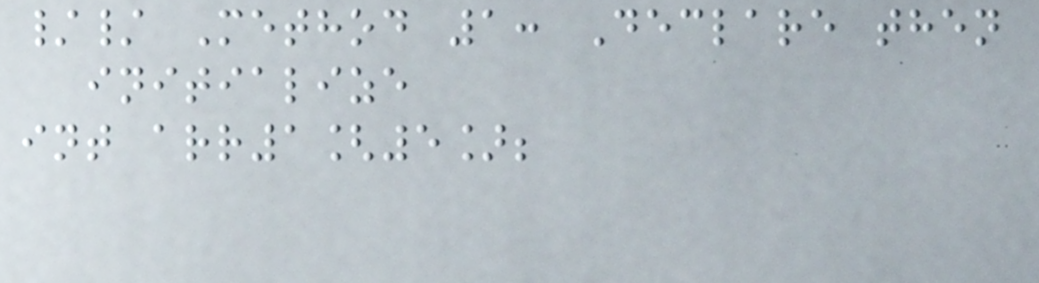// Method 1: Declare then
initialize
int arr1[5];
